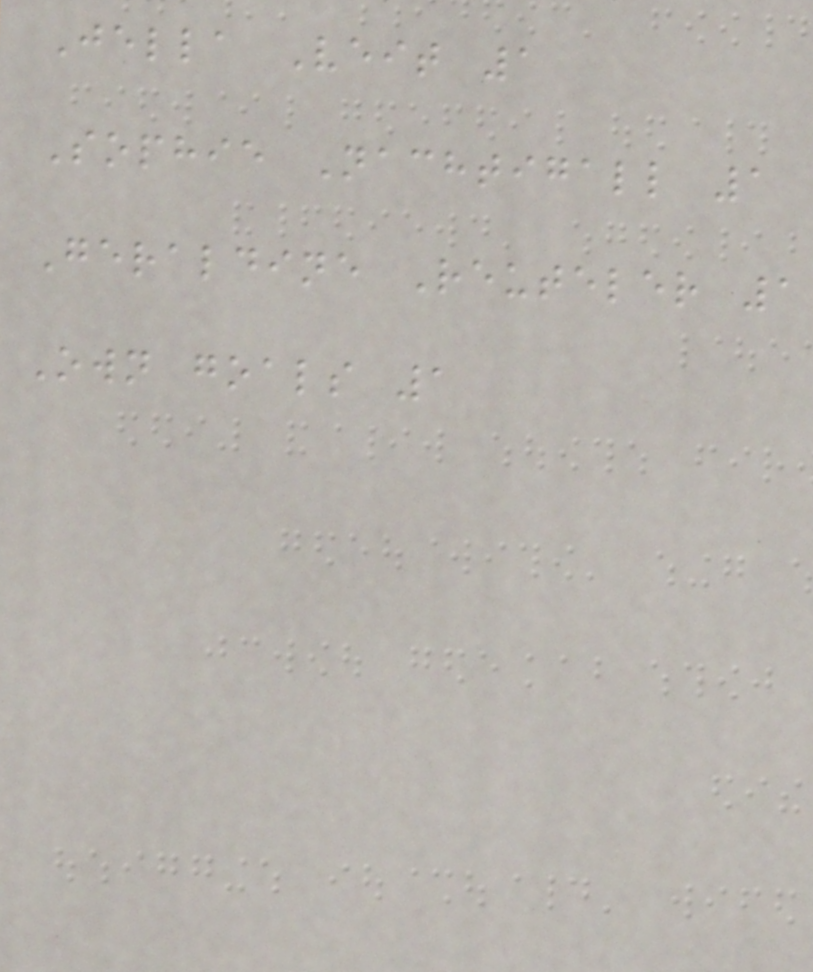Jella Veit 1
Sophie Nachtigall 1
Geraldine Reuteler 1
Own goals 1
